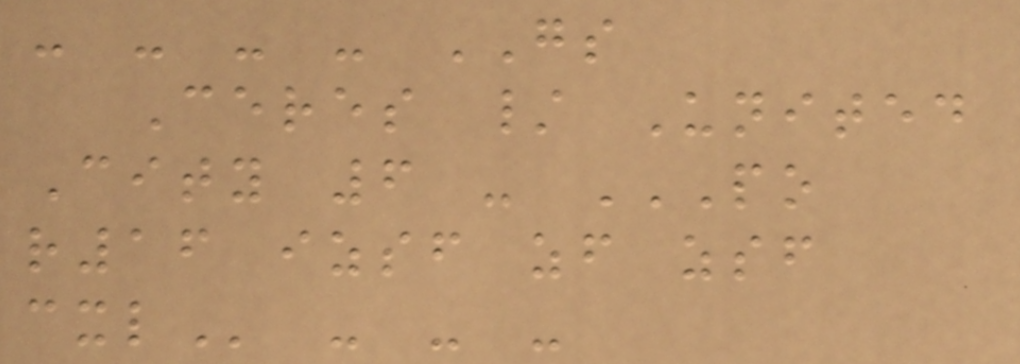- - - - GS
Ceres / United
City 6 - PO
R16 IZSF ZF ZSF
CXL - - -
